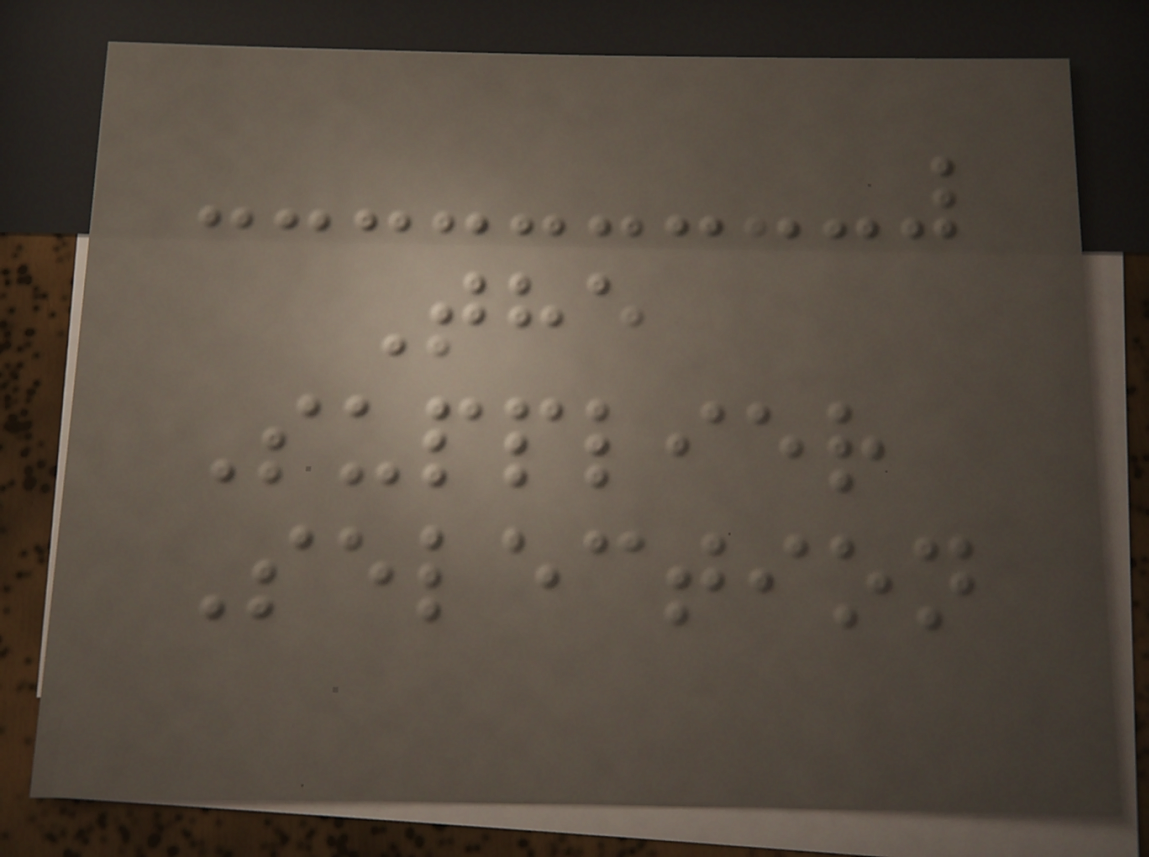The
Supplier
Selection
